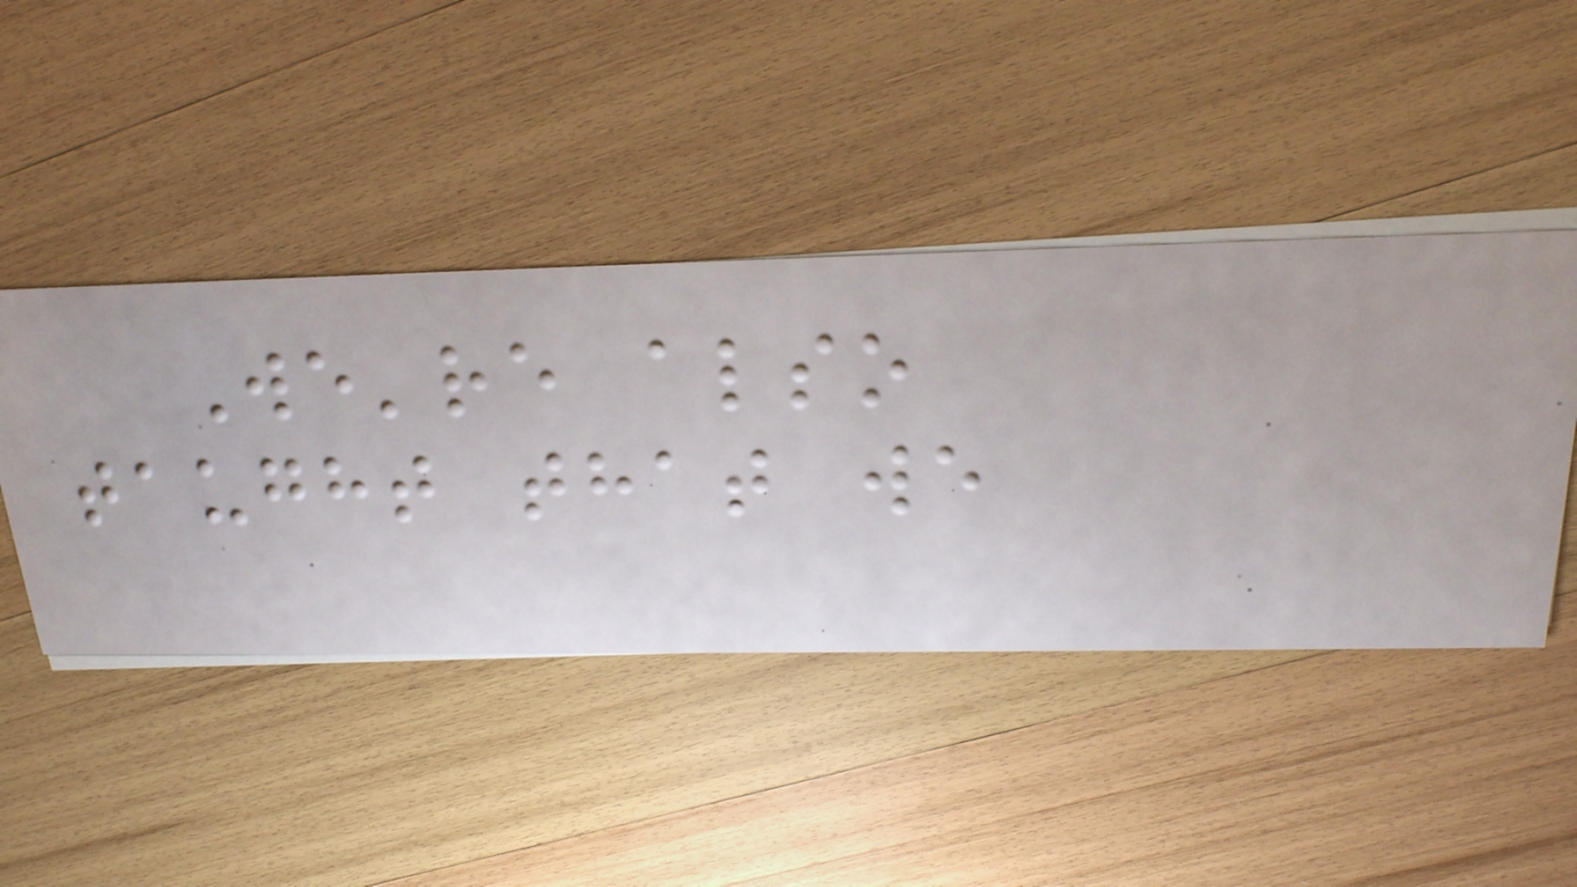We're also
taught that we
